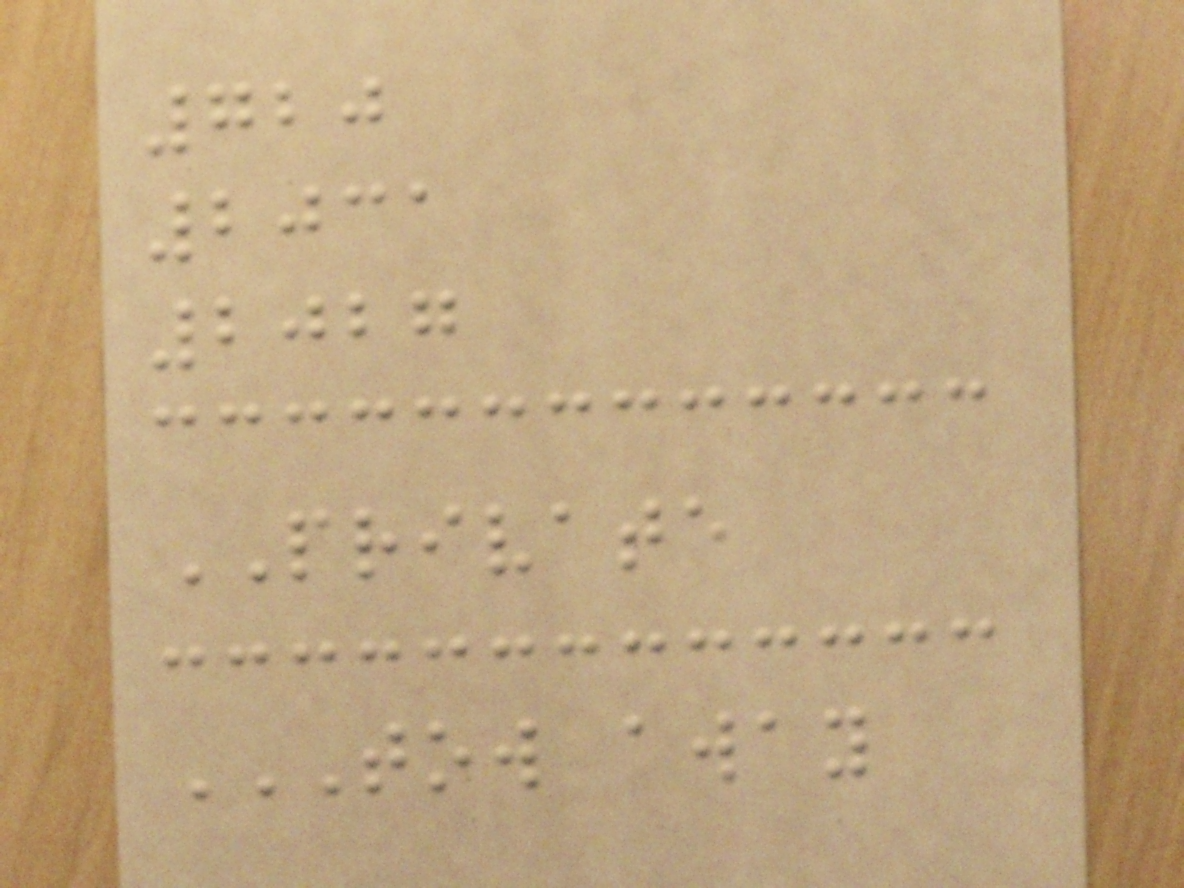720
2031
2027
PRIVATE
TOW AWAY
